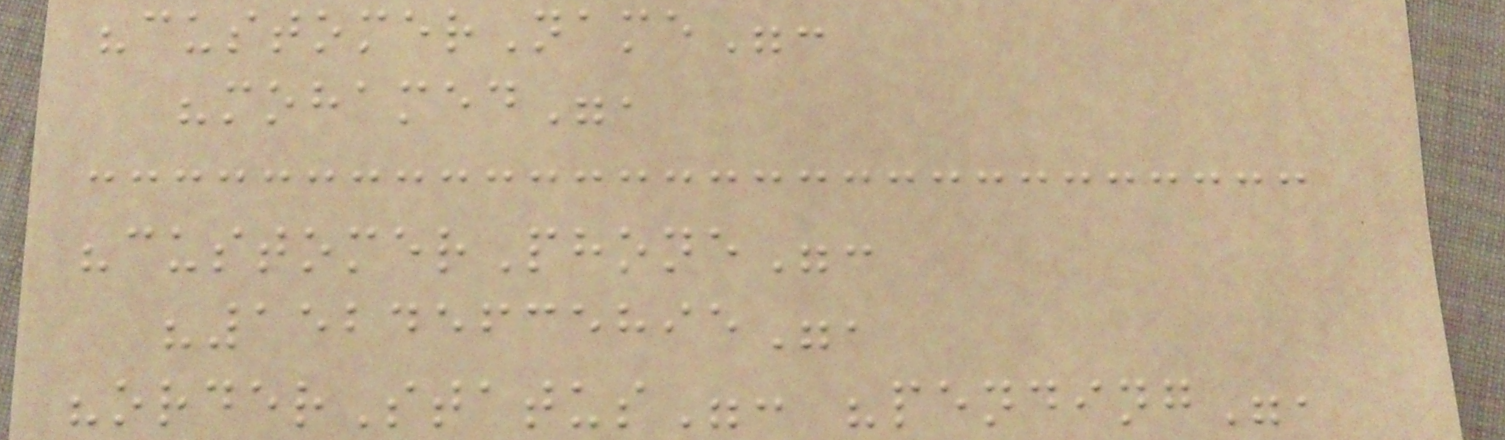"customerName":
"mohamed",
"customerPhone":
"15245635895",
"orderStatus": "pending",
